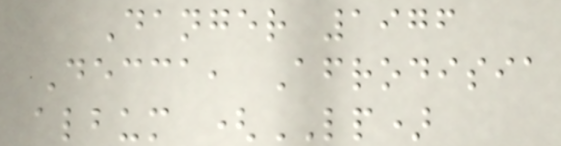Danger 1976
Decca, Afrodisia
album (LP)
